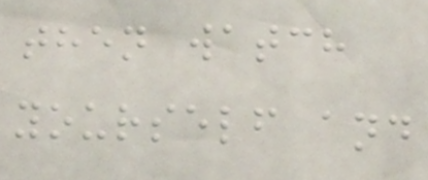then watch
yourself and
